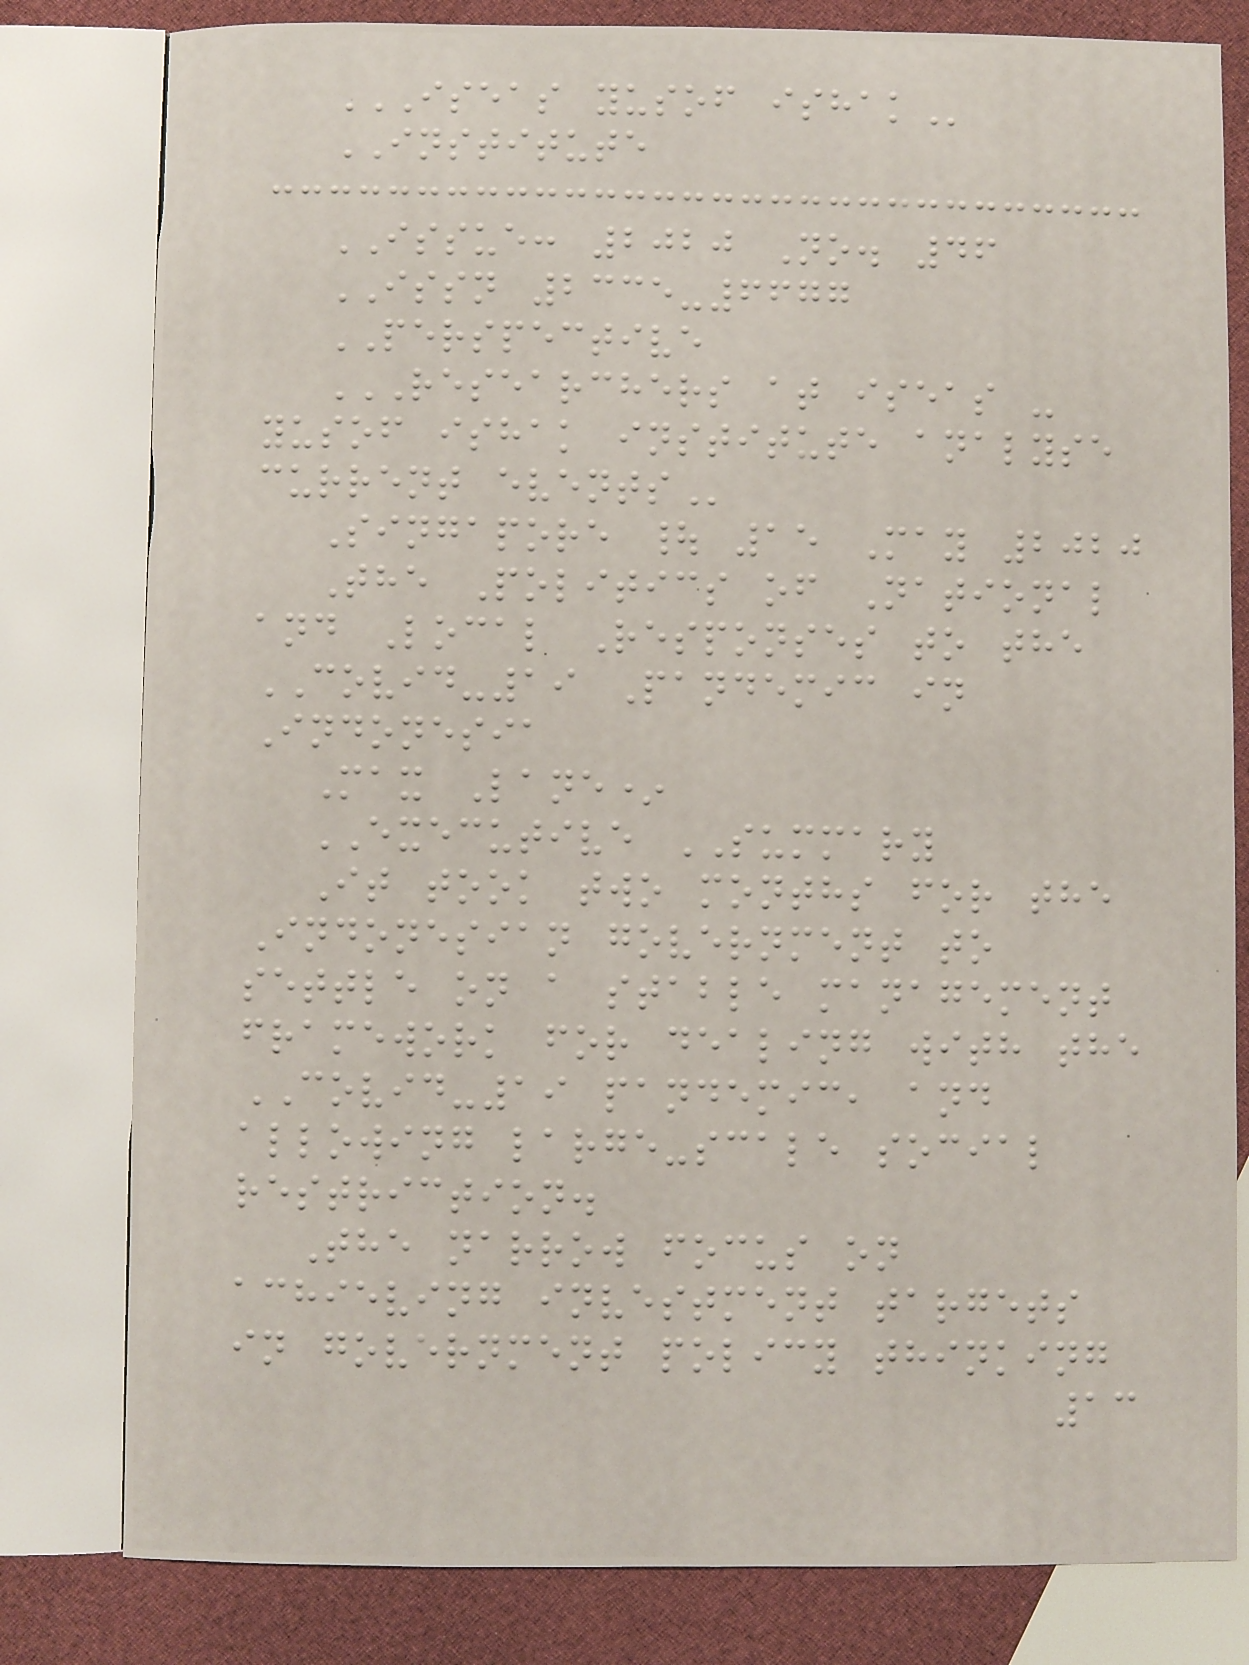ISEAS YUSOF ISHAK
INSTITUTE
ISSUE: 2020 No. 46
ISSN 2335-6677
PERSPECTIVE
RESEARCHERS AT ISEAS -
YUSOF ISHAK INSTITUTE ANALYSE
CURRENT EVENTS
Singapore | 15 May 2020
The Politics of National
and Local Responses to the
COVID-19 Pandemic in
Indonesia
Max Lane*
EXECUTIVE SUMMARY
It took two months for the
Indonesian government to
settle on a stable management
framework for dealing with the
COVID-19 pandemic, and
allowing large-scale social
restriction.
The narrow focus on
achieving investment targets
in government policy thinking
13
